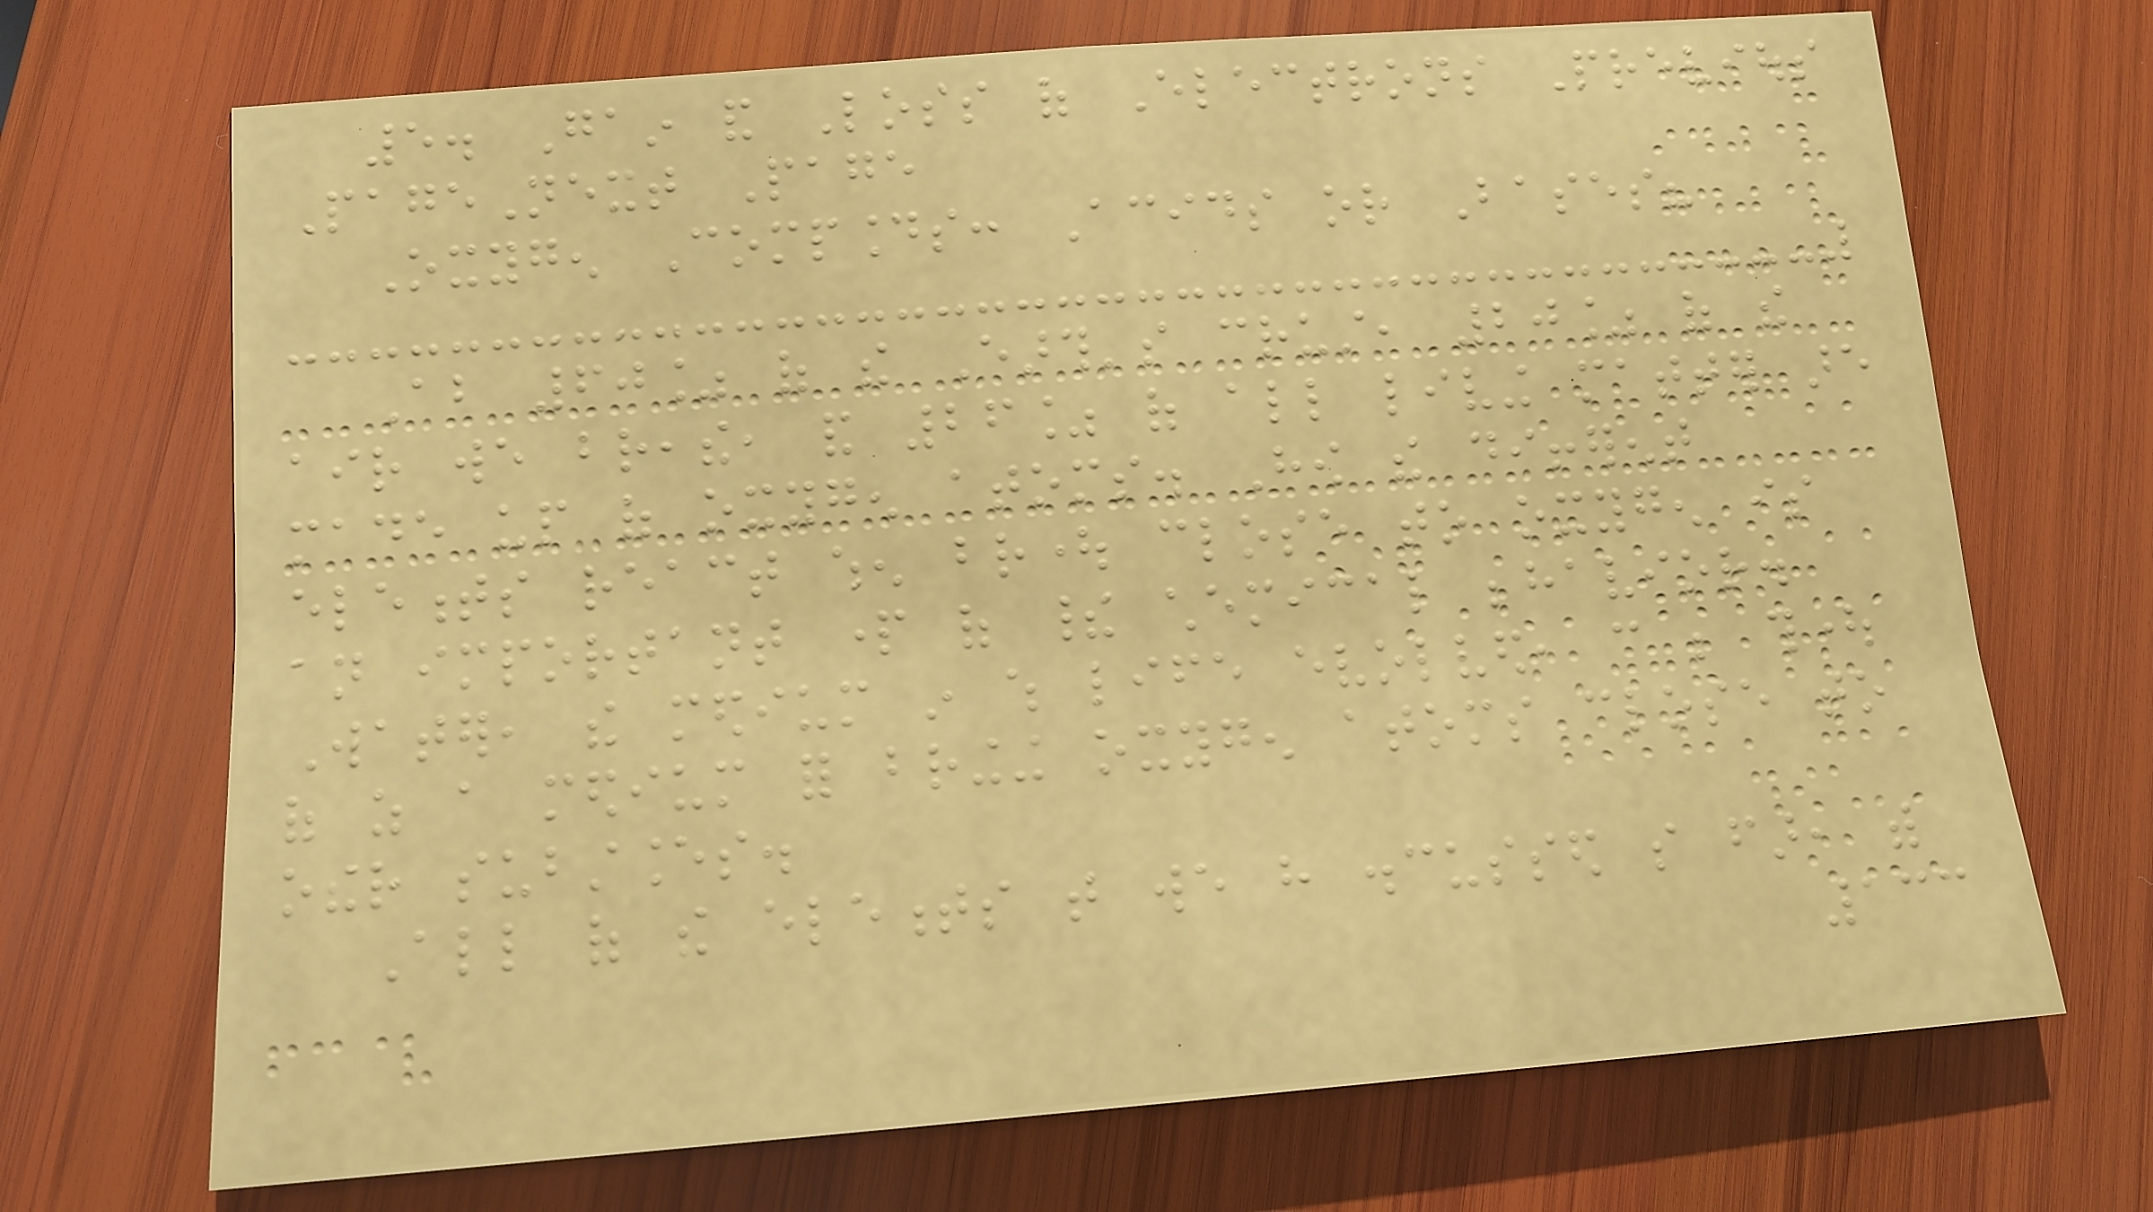5. Gain and Loss of Electrons Previous
PageNext Page
Oxygen Compounds: Acids or Bases?
About 60% of the Earth's crust, 20% of the
air we breathe, and 26% of all living matter are
made up of oxygen atoms. How the different
elements react when brought close to oxygen is
an important part of their chemical behavior.
Water, the medium in which life evolved, can be thought
of as a medium for bringing oxygen atoms close to
other substances.
All of the elements that we have discussed so far, with
133
